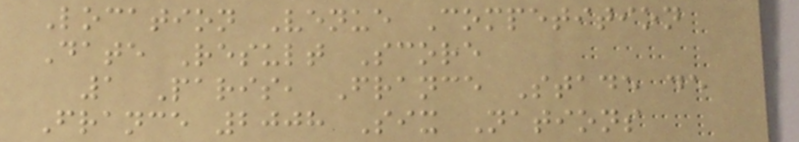Location Venue Competition
Date Result Score
1 Paris, France Stade de
France 2008 Six Nations
